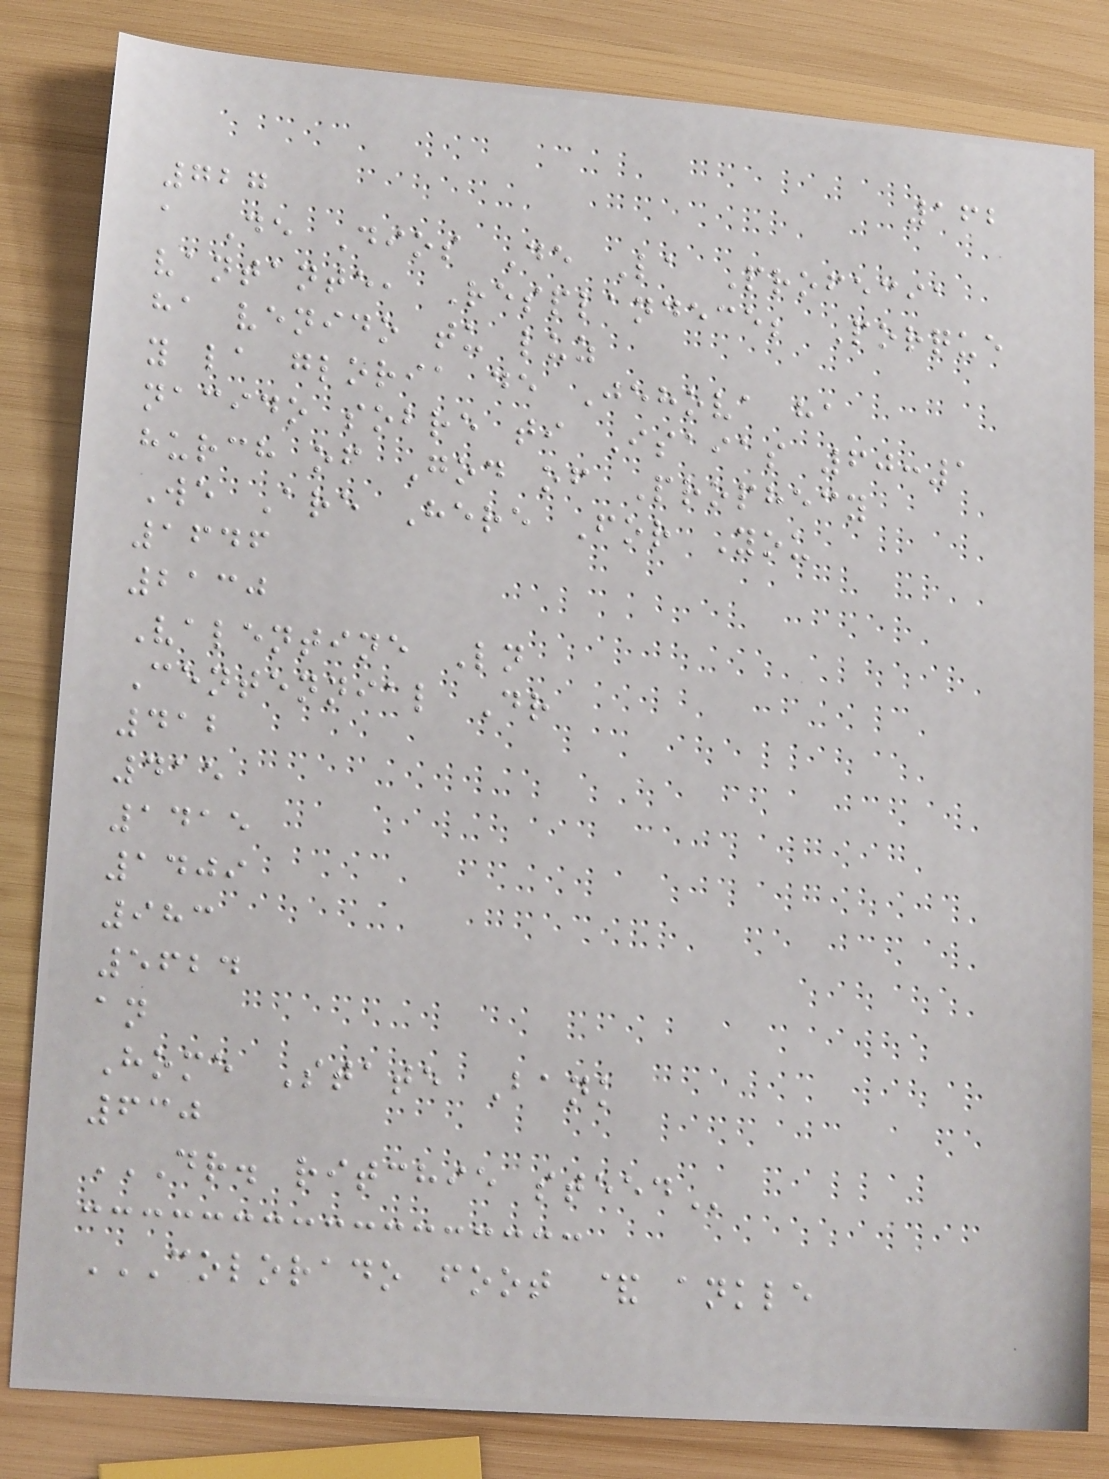162
727
a De Dios De La Profecia
vantante, Resplandece; Porque
ha venido tu luz
y la gloria de Jehova ha
nacido sobre ti Isaias 60:1
hurch of God of Prophecy
We Are Here For You
1646
2130
Valentine Ln
Centennial Dr
412
415
1415
1409
983
5624
an
Home State Bank
630
DR. RITCHIE STEED
COLORADO FOOT & ANKLE
